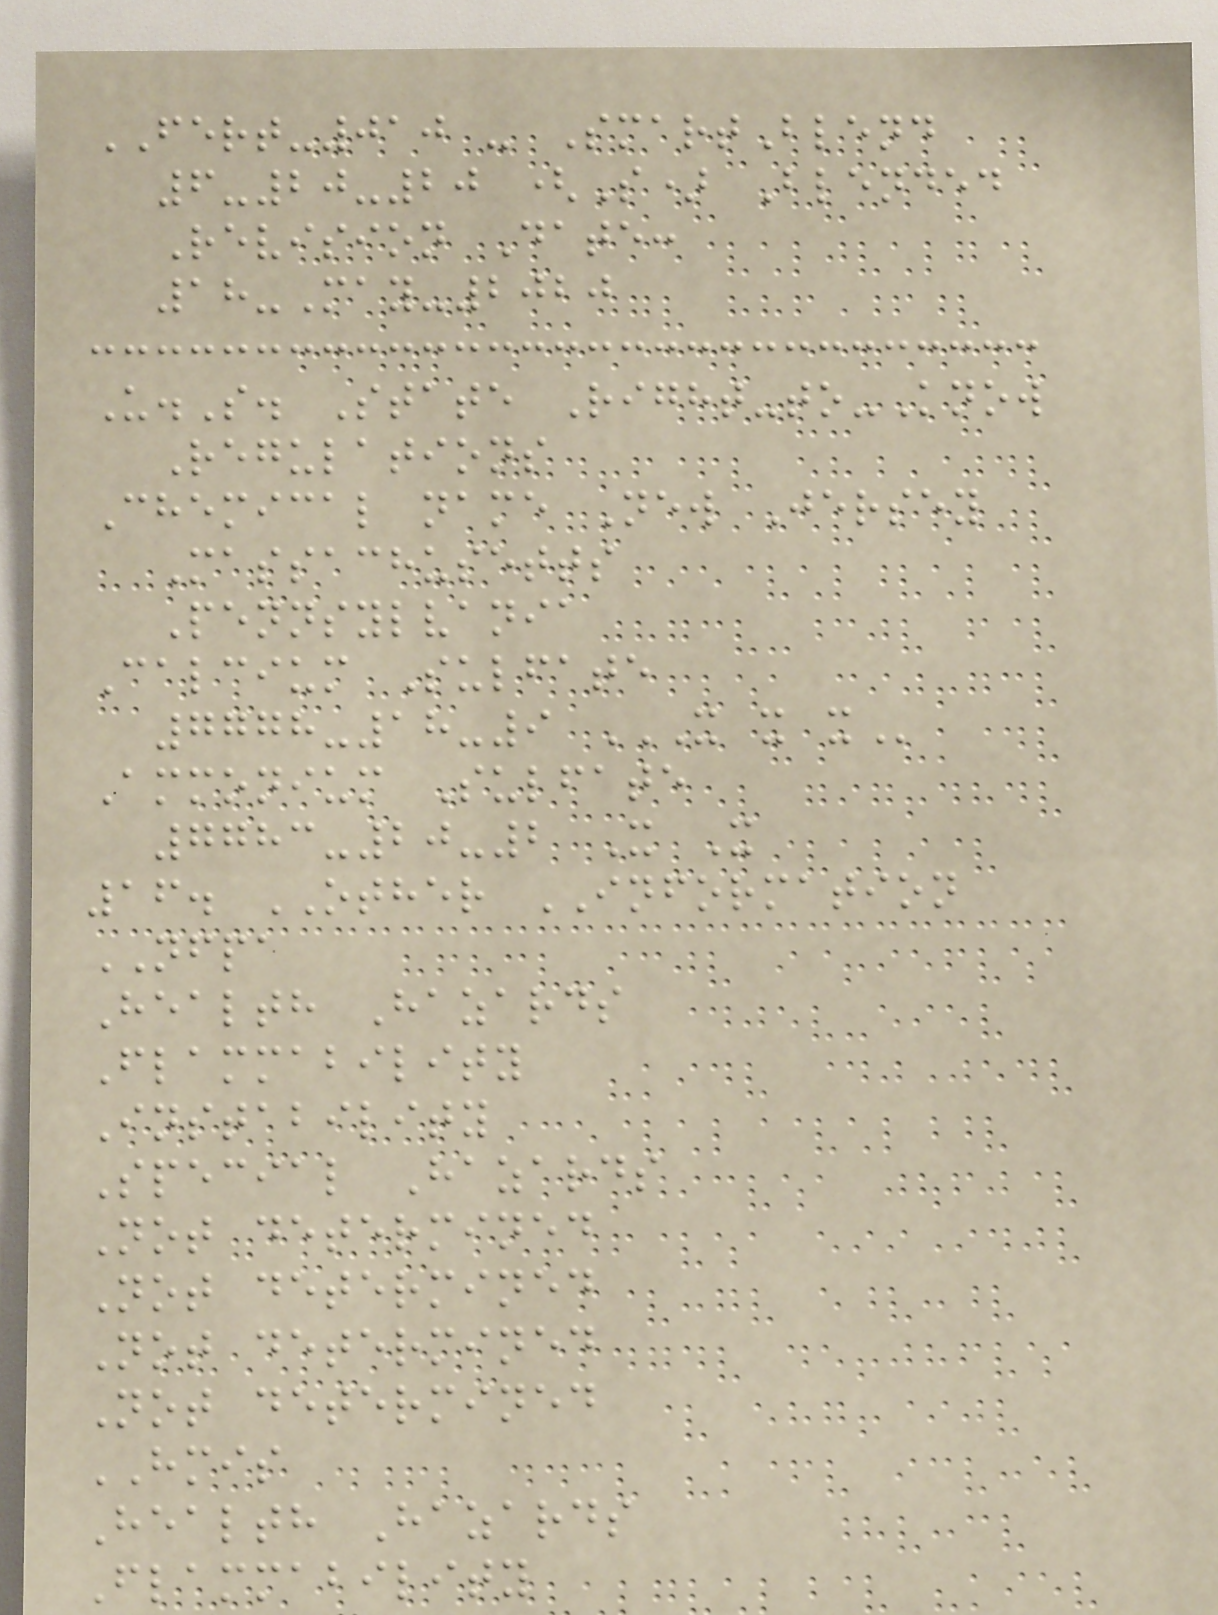FERT-010 - SmartBlend
6-20-20 (S) Blended
Revision Date:
18-May-2020
U.S. State Right-to-Know
Regulations
Chemical name New Jersey
Massachusetts
Pennsylvania
Calcium Sulfate
7778-18-9 X X X
Ammonium Sulfate
7783-20-2 X X
16. OTHER INFORMATION
NFPA
Health Hazards
Flammability
Instability
Special Hazards
Not determined
Not determined
Not determined
Not determined
HMIS
Health Hazards
Flammability
